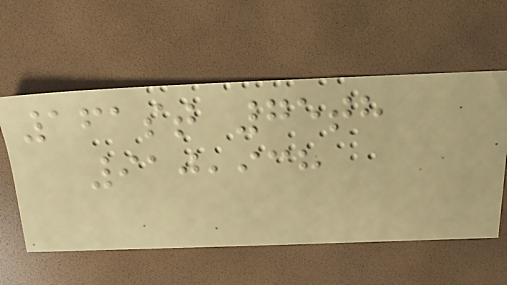161st 75th
910,938
